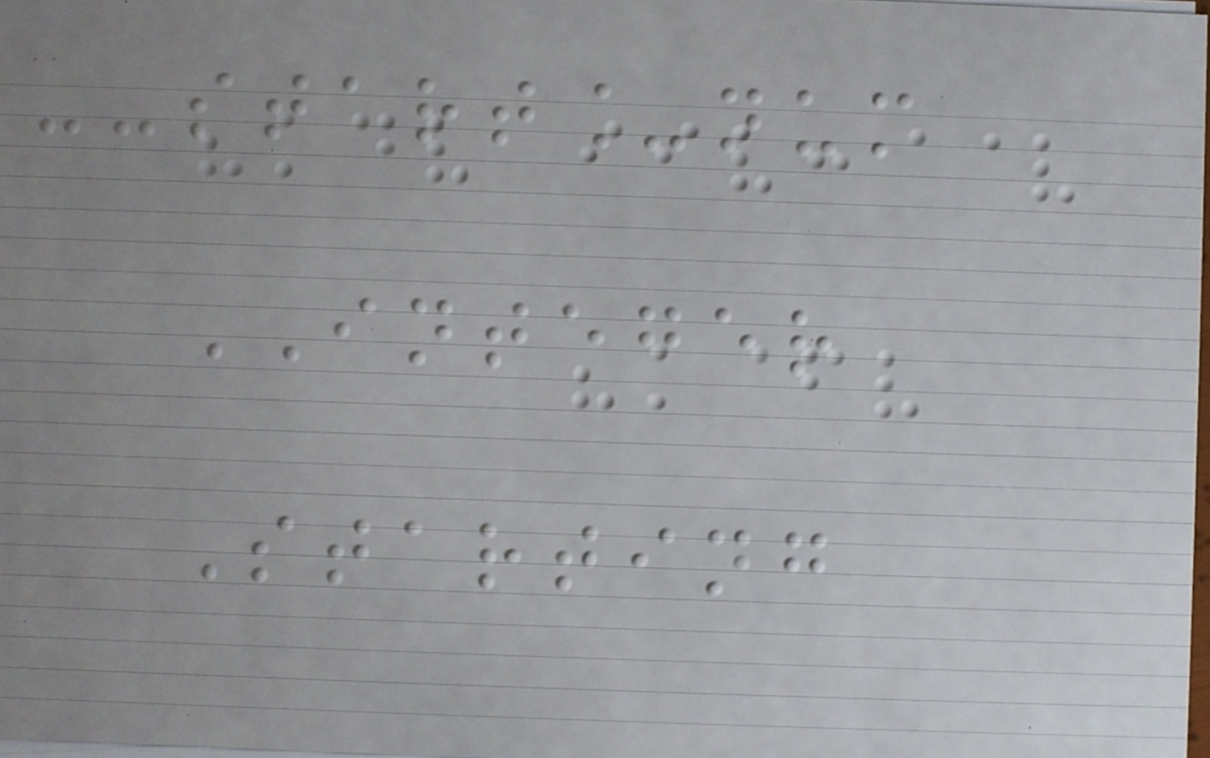--start_num
INTEGER
Starting
